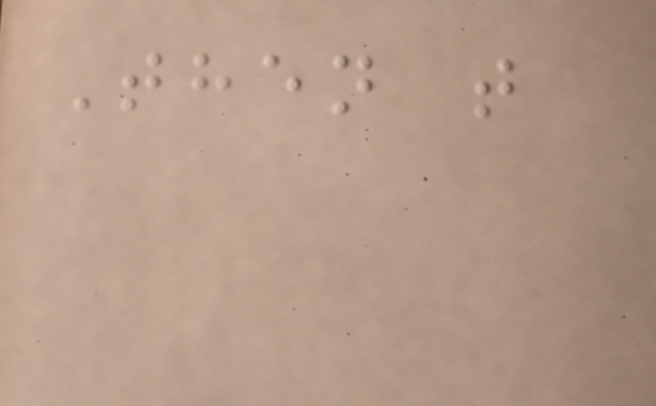Then t
